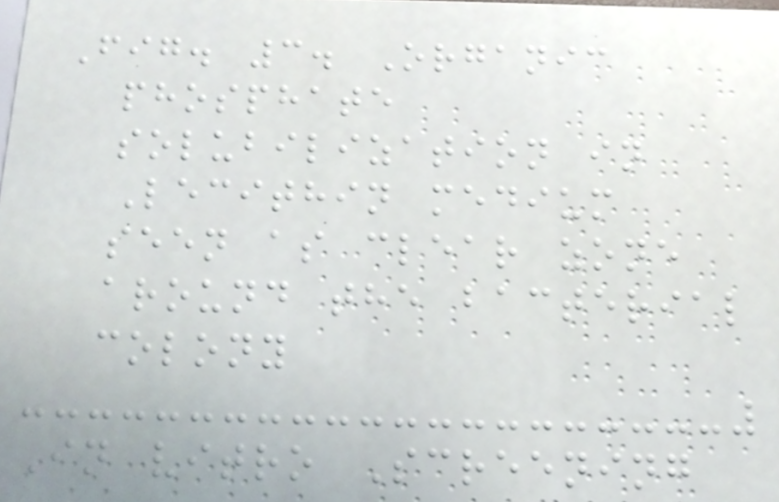Fig. 3. Organic
phosphate
solubilization in
Lecithin medium
seen as clear zone
around the bacterial
colony
In vitro Screening
